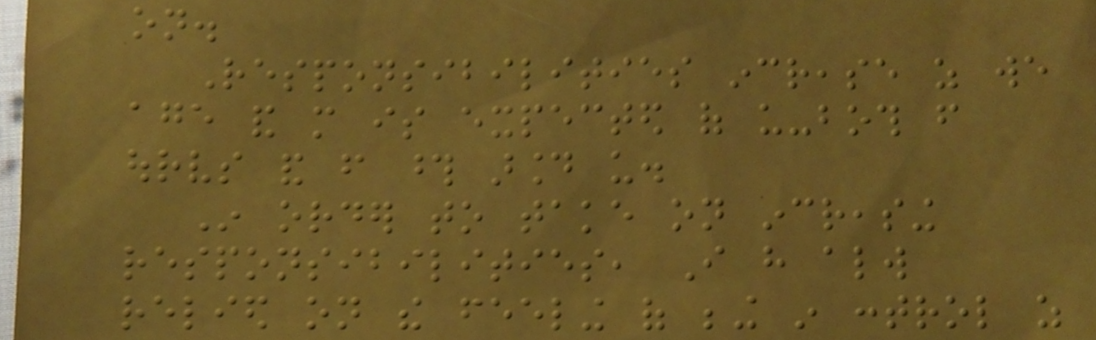on.
Responsibilities increase as we
age and more is expected of us-both from
ourselves and from those around us.
In order to take on increasing
responsibilities, I have always
relied on the feeling of being in control as
